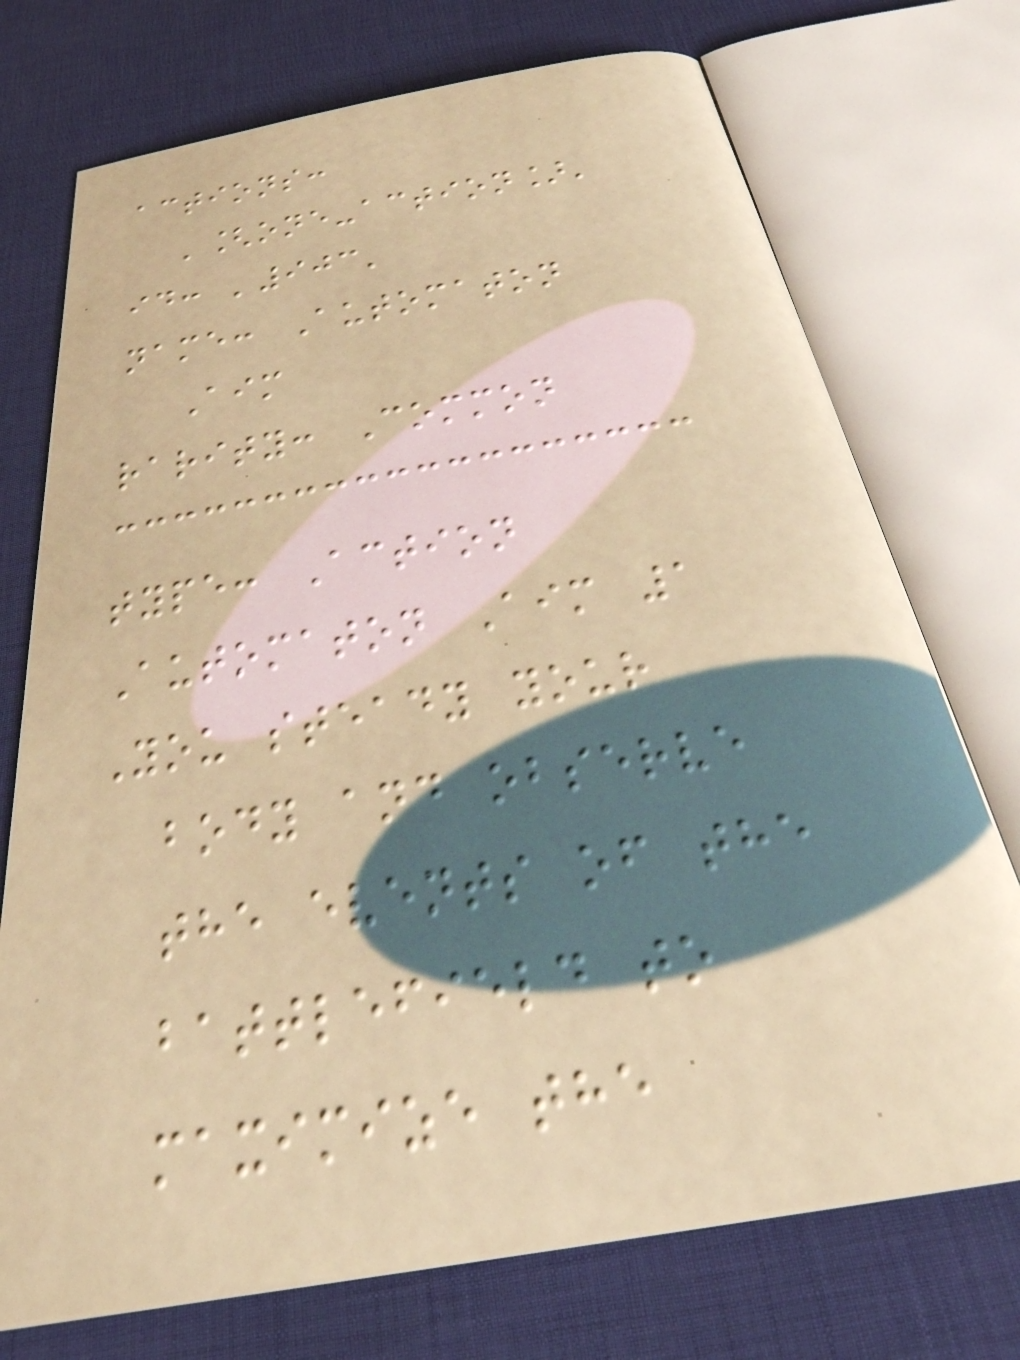actions:
'[one-action]'
id: '903'
name: Automaton
Aim
rarity: Common
type: Action
Automaton Aim 1
You steady your
body and observe
the events of the
battlefield to
maximize the
